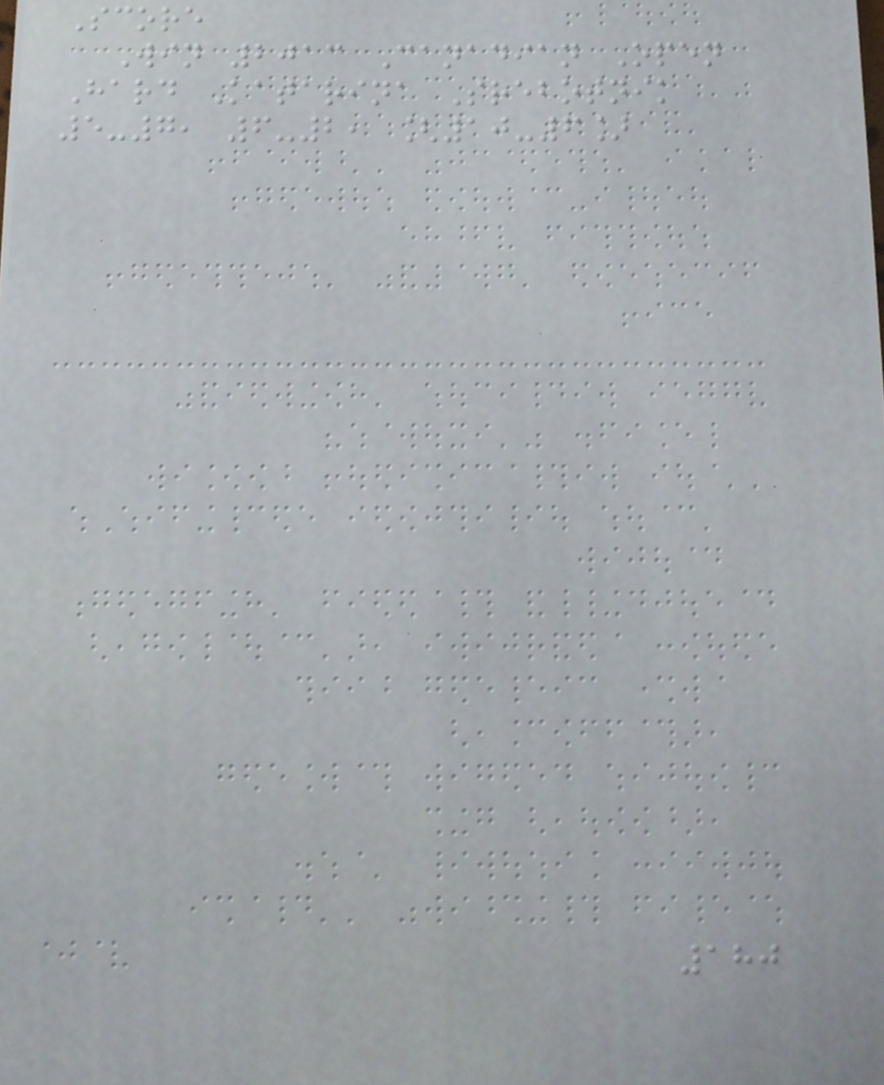Score
Win 2013 Canadian Open
Hard Katarina Srebotnik
5-7, 6-2, [10-6]
180
